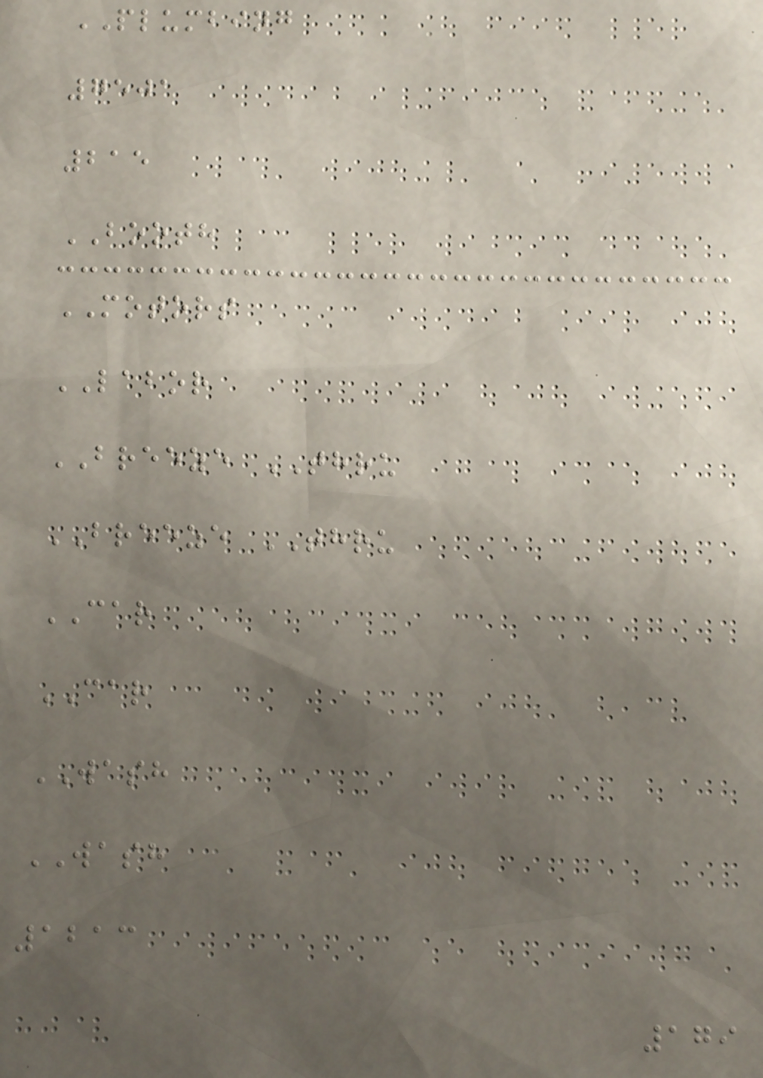PLUMBING
7501
215
BOOTH
MOTORS
LABOR
BREEZE THRU
BREEZE THRU
CAR
CAR
WASH
WASH
1213
179
